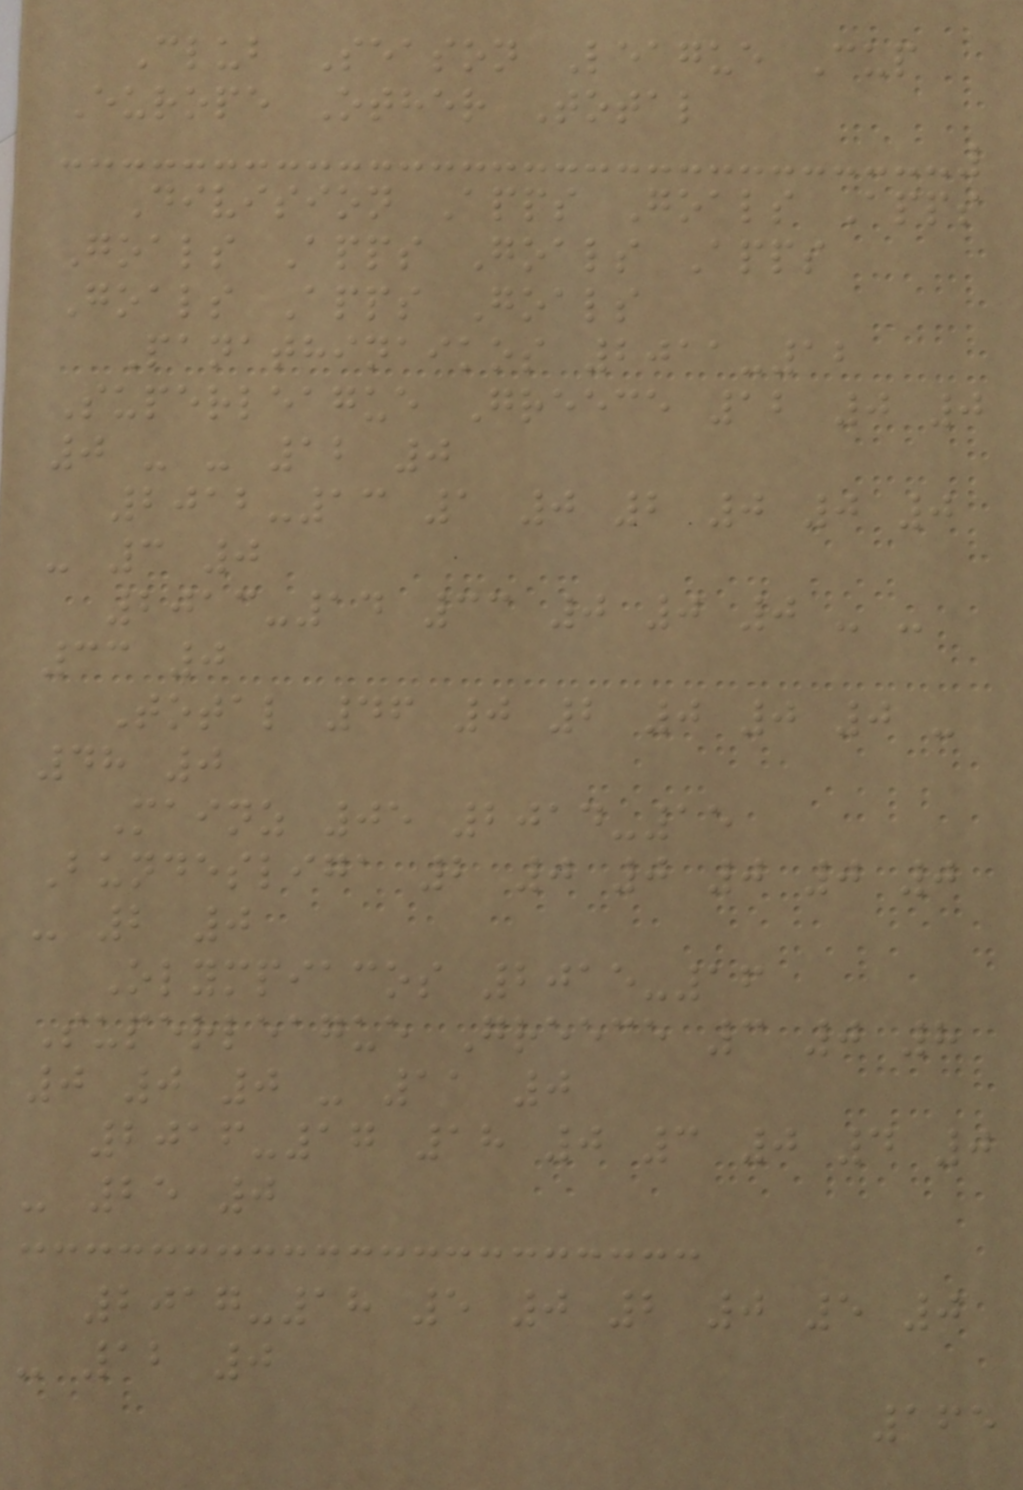Club Season League Cup
Europe Other Total
Division Apps Goals Apps
Goals Apps Goals Apps
Goals Apps Goals
Panathinaikos 2011-12
Superleague Greece 12 0 0
0 - - 12 0
2012-13 1 0 2 0 0 0
- 3 0
2013-14 33 0 0 0 - -
33 0
Total 46 0 2 0 0 0 -
48 0
Mainz 05 2014-15
Bundesliga 2 0 0 0 0 0
- 2 0
Olympiacos 2015-16
Superleague Greece 3 0 8
0 0 0 - 11 0
2016-17 18 0 3 0 4 0
- 25 0
2017-18 5 0 2 0 5 0
- 12 0
165
